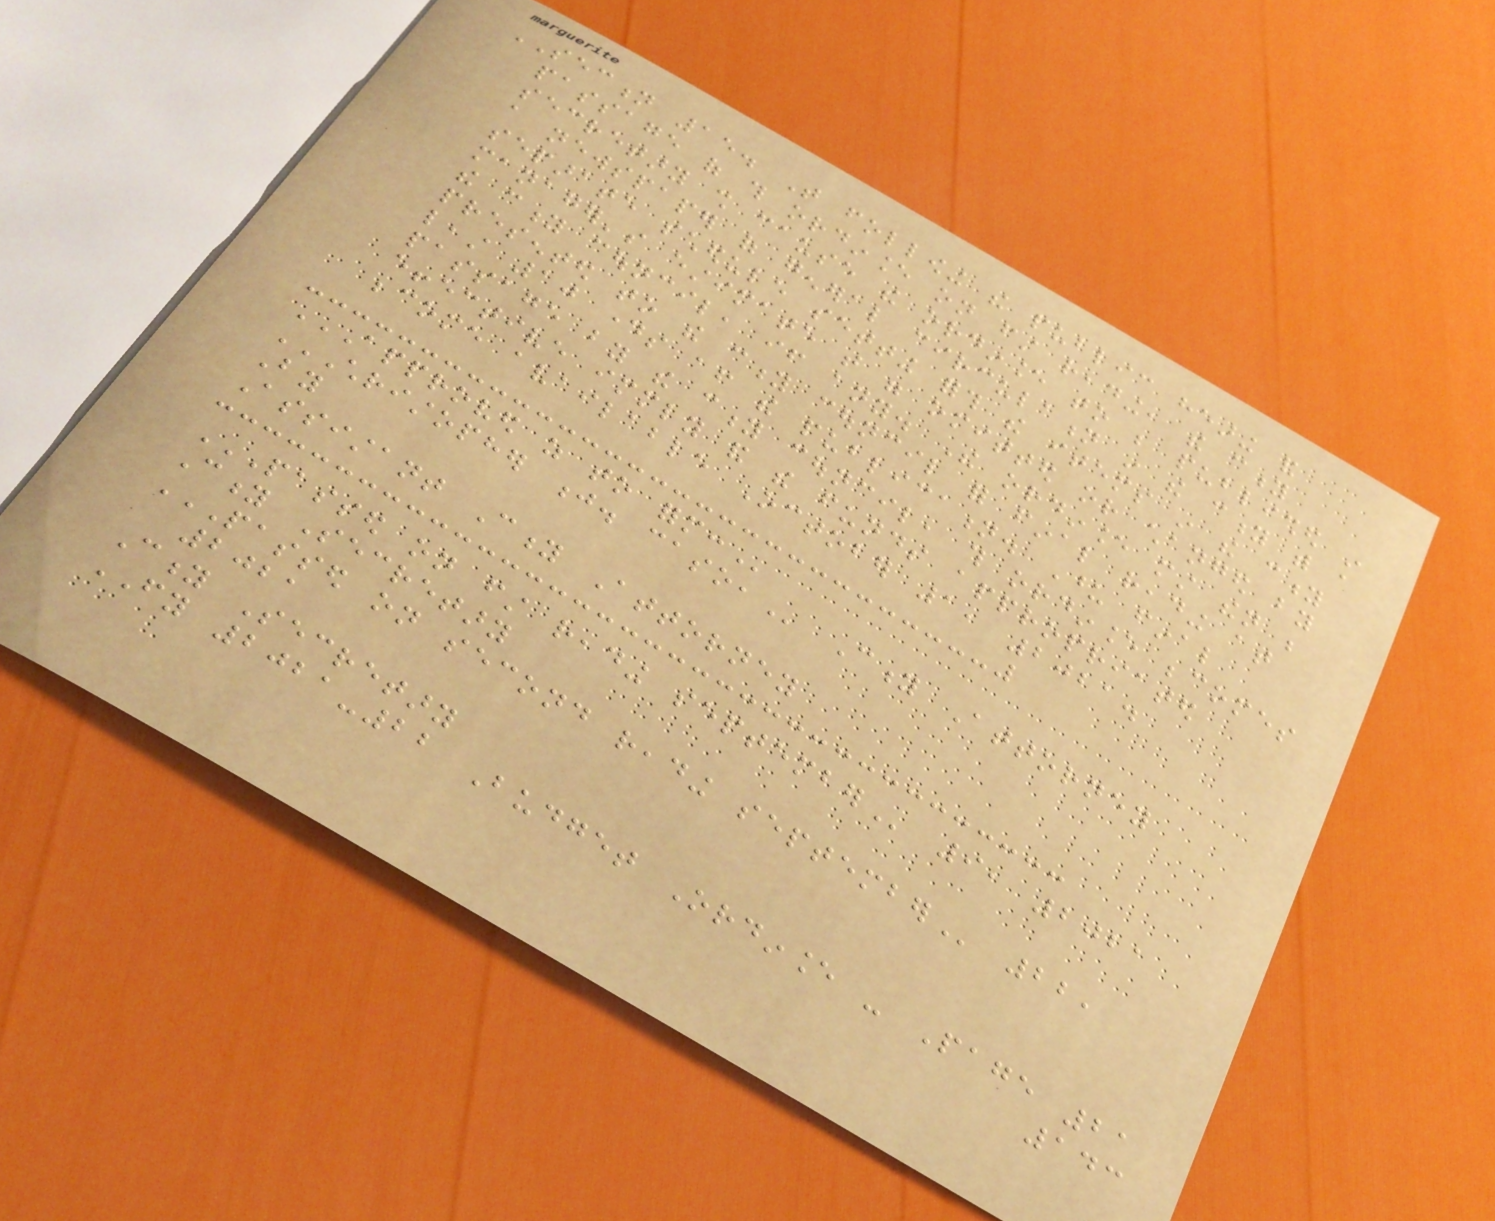SECTION 15. That following the public hearing and
passage of this ordinance on first reading, the city
secretary shall cause the ordinance to be published in
a newspaper of general circulation in the city with a
separate schedule setting forth the items in the city
manager's estimate that were omitted or changed by
the city council, if any. The ordinance must then be
presented to the city council for final reading at
least 10 days after the publication. Upon final
passage by the city council, this ordinance becomes
effective immediately and the funds appropriated
become available October 1, 2021.
APPROVED AS TO FORM:
CHRISTOPHER J. CASO, City Attorney
By
Assistant City Attorney
PASSED ON FIRST READING SEPTEMBER 9, 2021
City Secretary
PASSED ON SECOND READING SEPTEMBER 22,
2021
City Secretary
FY 2021-22 Budget Ordinance - Page 21
143
